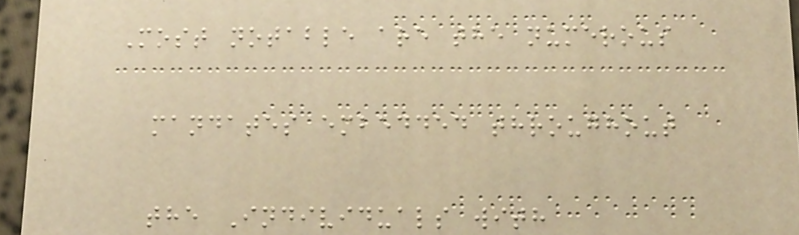Most notable are the numerous
mandates embedded throughout
the Individuals with
